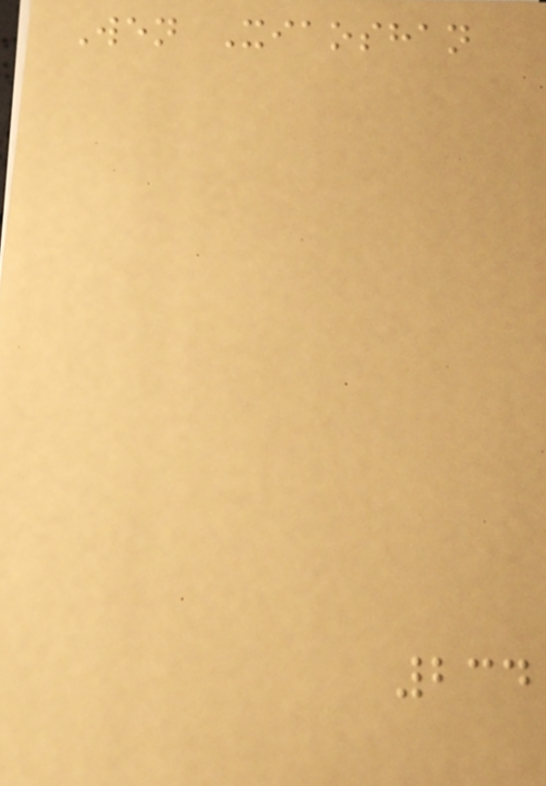Wen Xiaoshan
234
